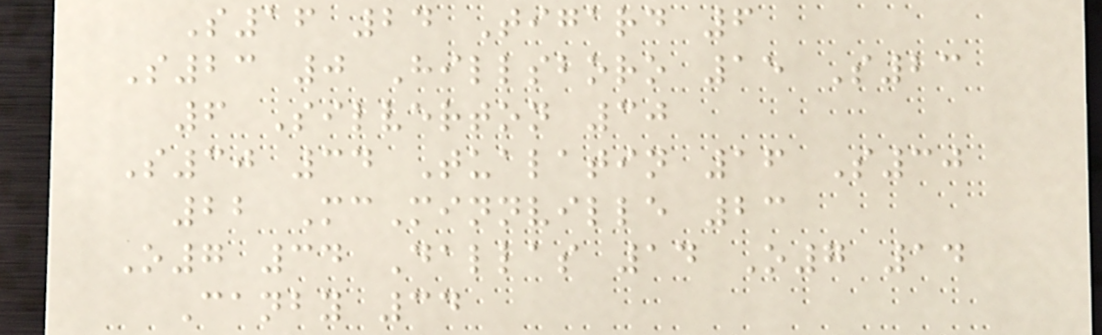S16 24 Tigard 6
S23 0 Hillsboro 15 S23
6 Silverton 30
S30 34 Tualatin 16 S30
22 McMinnville 23
O7 34 Dallas 14 O7 14
Canby 34
